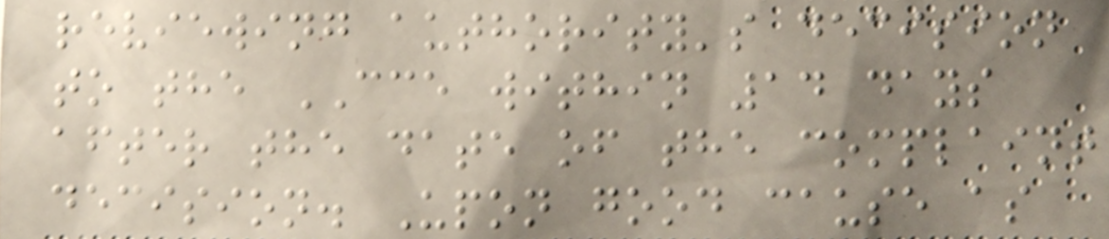reviewing authority's decision
to the CCE within 14 days
after the date of the complaint
decision. Upon good cause as
